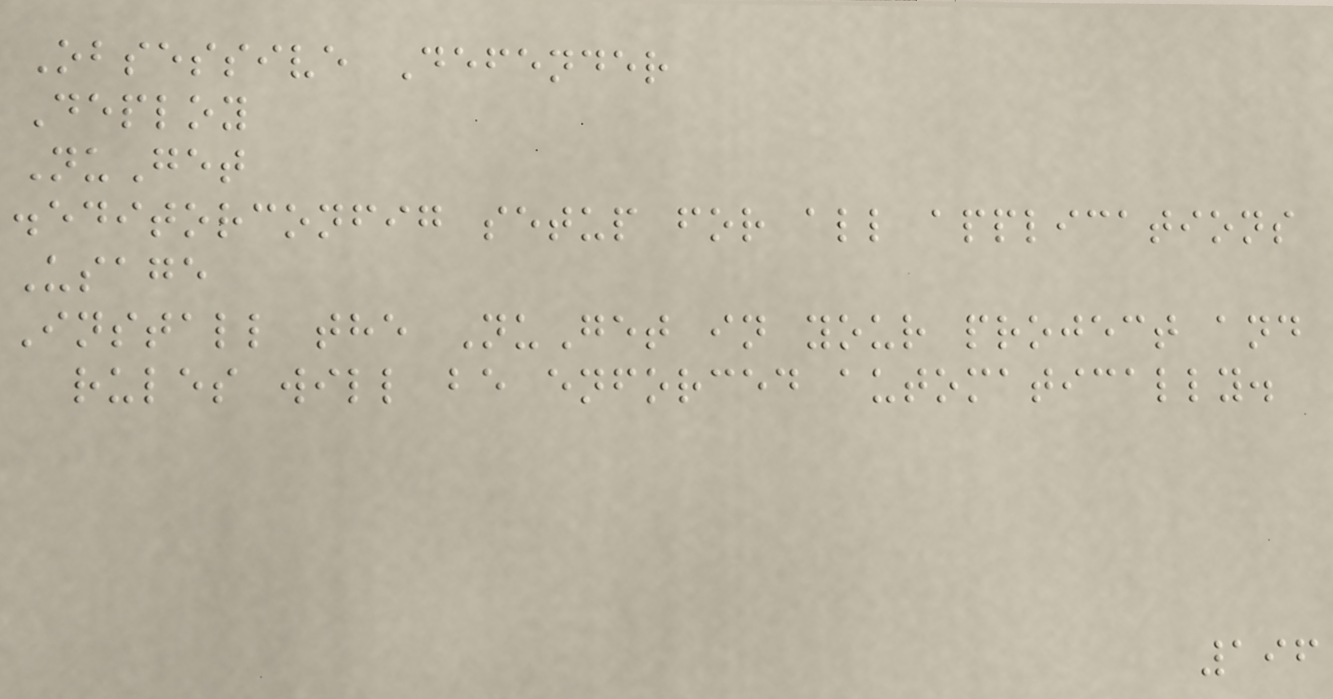Obsessive Defender
Deploy
NuGet
.editorconfig setup for all applications
Usage
Install the NuGet in your project and
rules will be enforced automatically.
196
